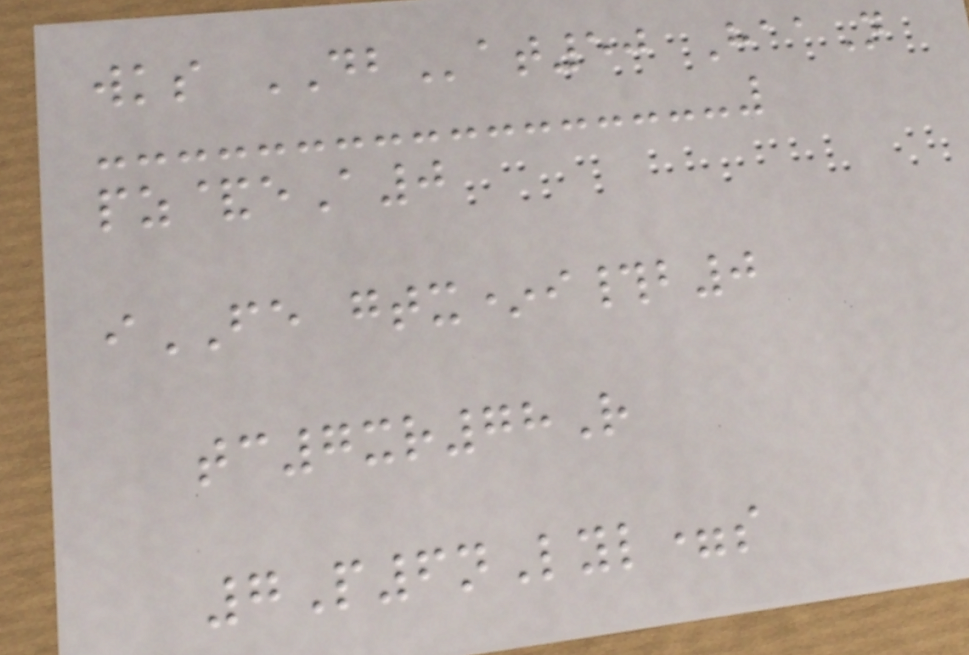wks DBat50 HaaN
pz&eA0
iFE gtx*i#b0
tc7xr78R
7P6nLyl=s
